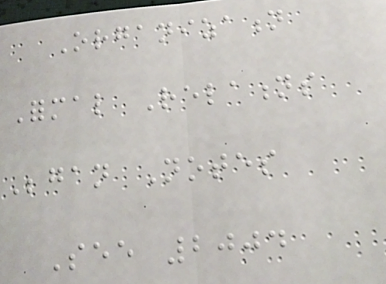Organization
Formal Relations
Began Notes
See 2004
